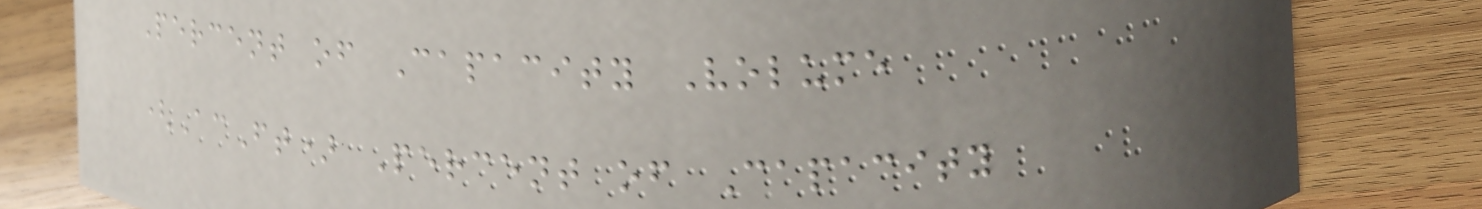Percent of Capacity Volume
(AcFt) Percent of Capacity
